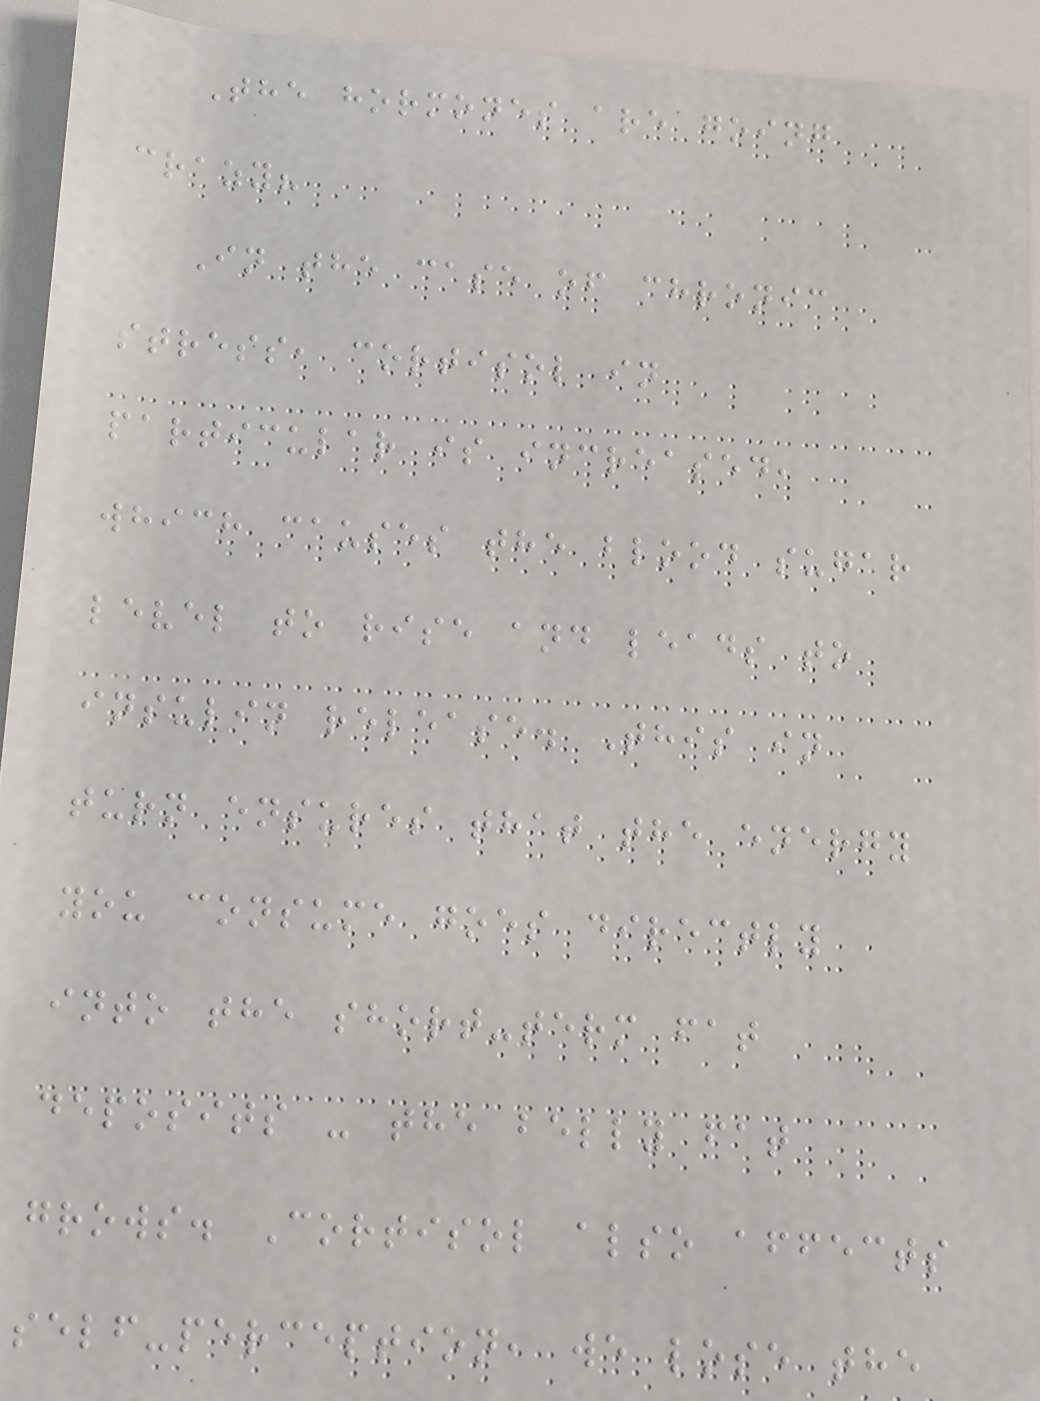The hormones are going
crazy?
In the case of chronic
stress, cortisol in
particular is increased,
which causes the blood sugar
level to rise and leads to
insulin release. This in
turn ensures that the energy
you consume goes directly
into the short-term fat
deposits - the belly fat
grows. Cortisol also affects
self-perception, we lose the
